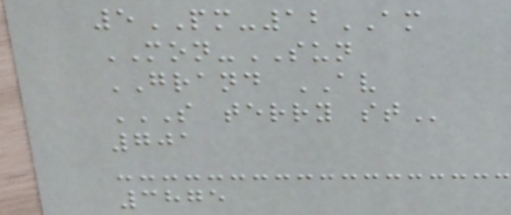5PM-12AM
MON-SUN
GRAND AV
S TERRY ST
701
3875
